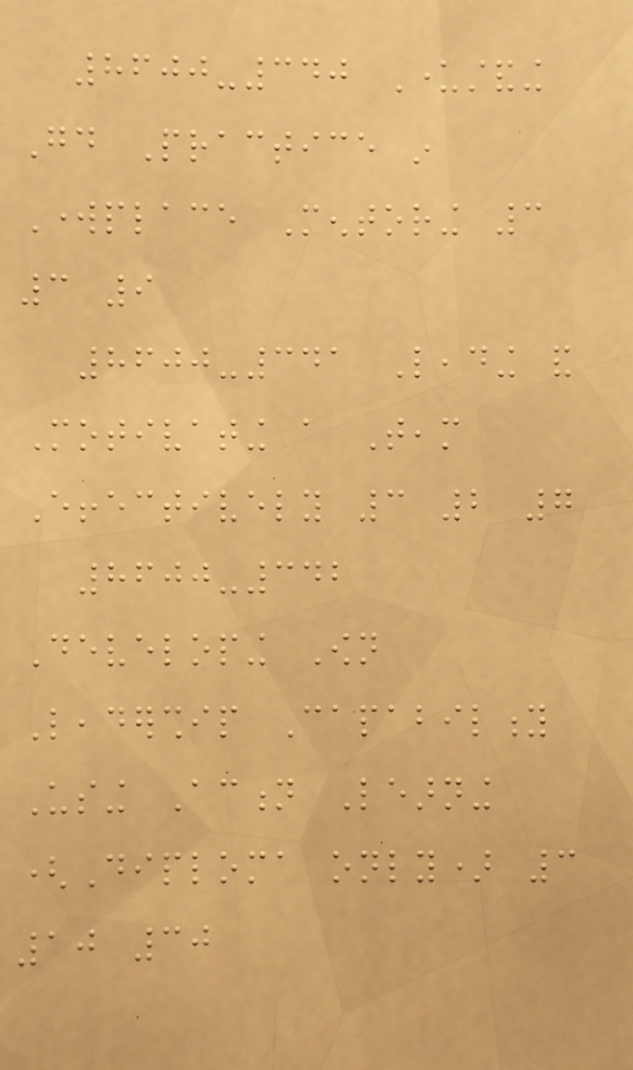8600-340 Understanding
Good Practice in
Workplace Mentoring 3
3 9
8600-341 Leading and
Motivating a Team
Effectively 3 2 7
8600-342
Developing Own
Leadership Capability
Using Action Learning
(Diploma only) 3
10 30
